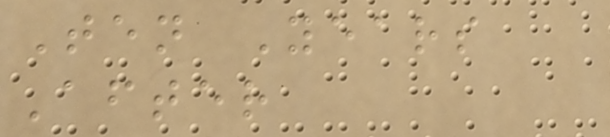Ten Years
After
